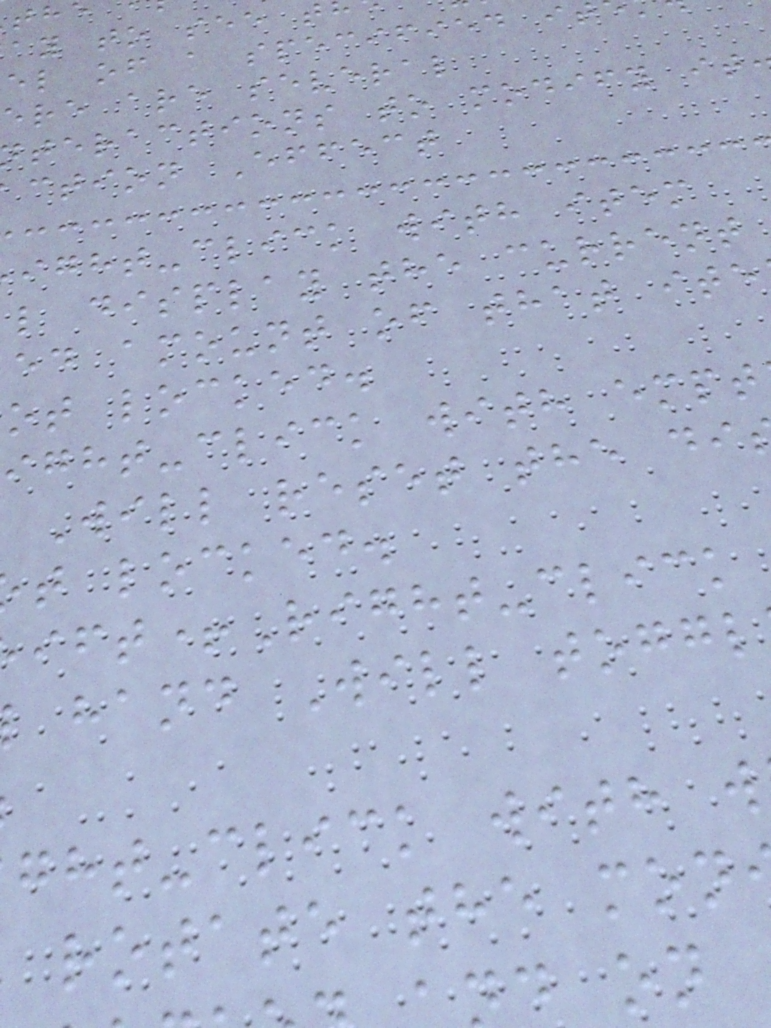ay to see t
el of a specified i
ere are several
teractions to modify it
ction Effect
ight-click with item
l display the current
ed amount of that ite
ot locked.
ight-click with empt
Will reset the di
t locked.
ift+Right-click
hand Will toggl
ght-click with w
rotate the mon
